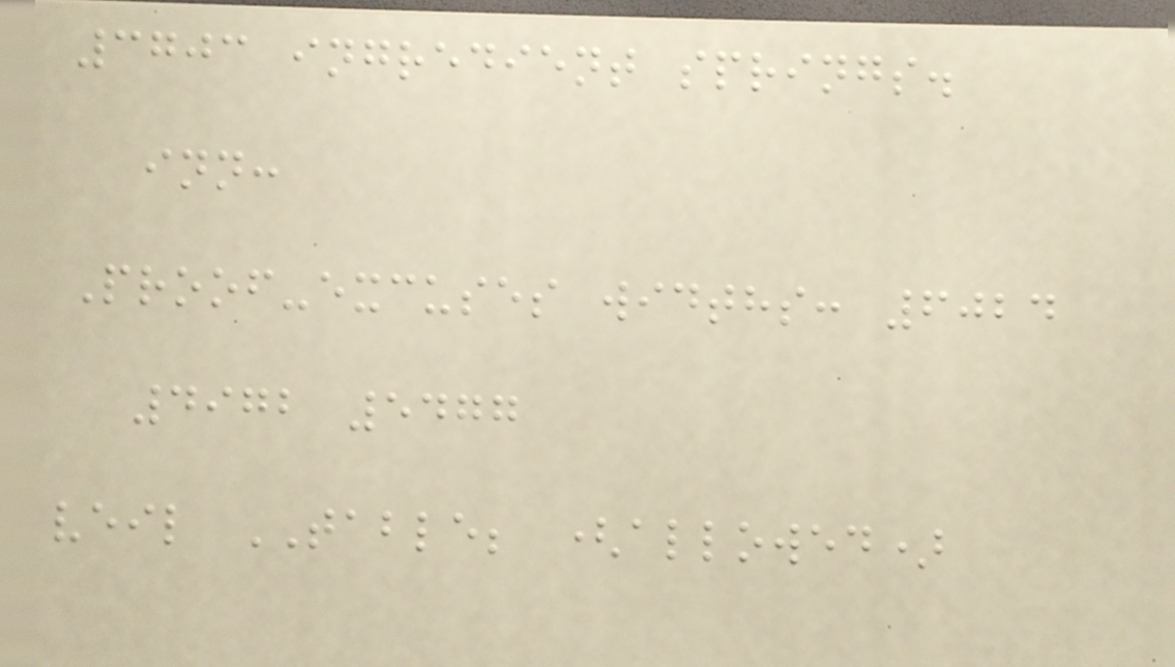3703 ingredient springs.
inn:
Proof-excuses widths: 6024
4972 5477
veil TABLE; (allowed)
